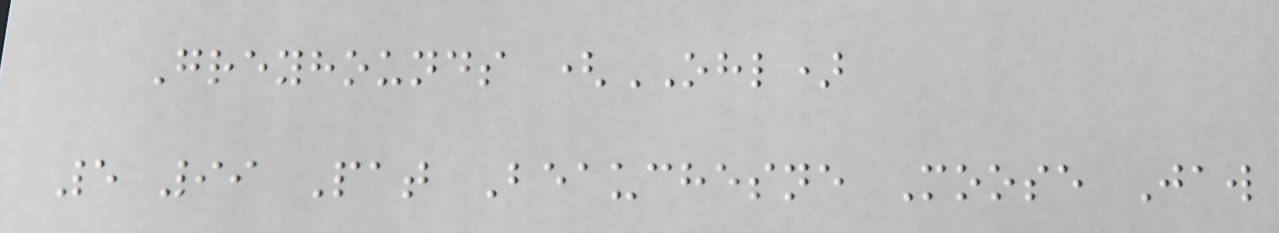Greyhounds (OHL)
5 99 Pat Beauchesne Moose Jaw
